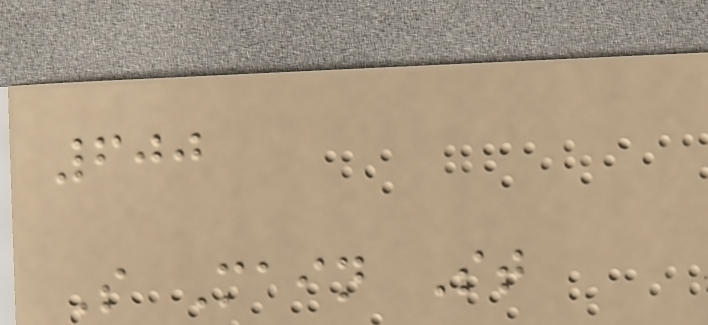600
S Main St
